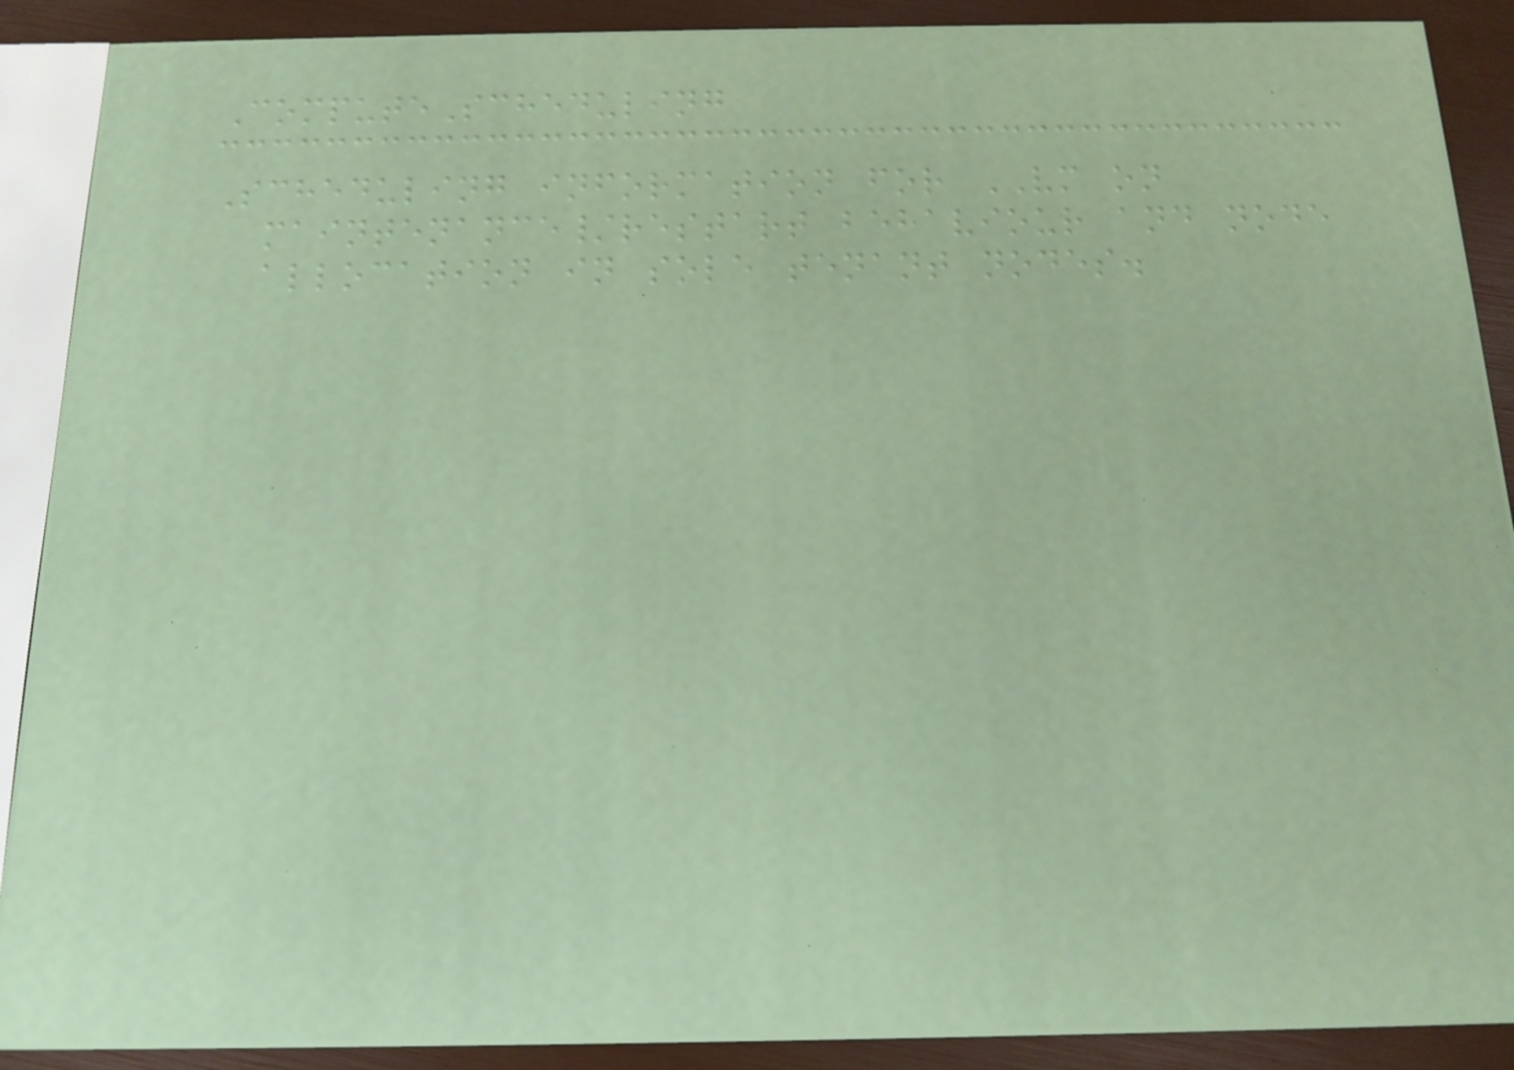ComputeScheduling
Scheduling information for VM on
maintenance/restart behaviour and node
allocation in sole tenant nodes.
